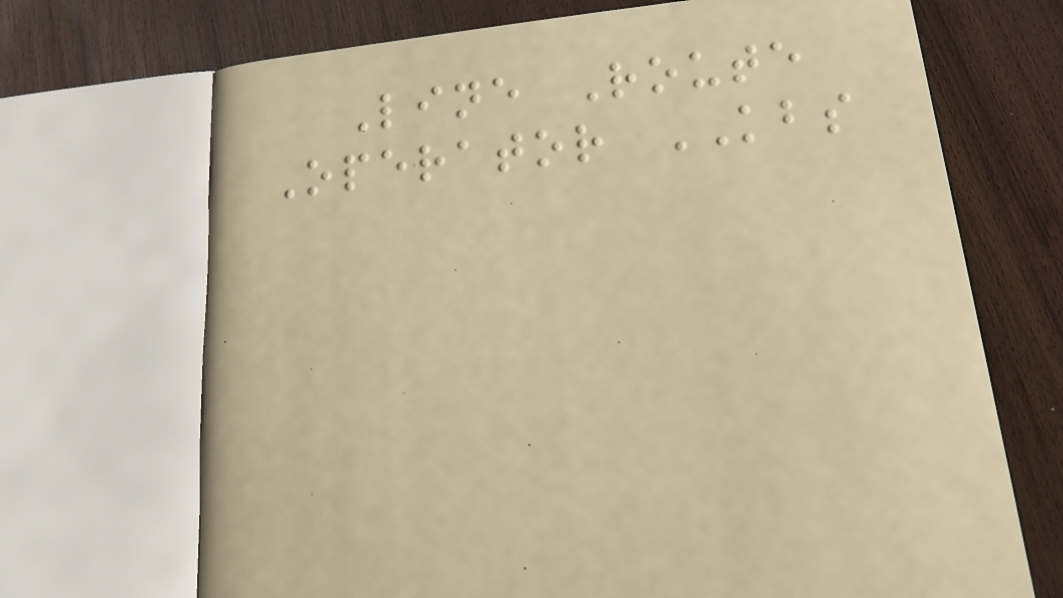Line Route
Operator KBS
